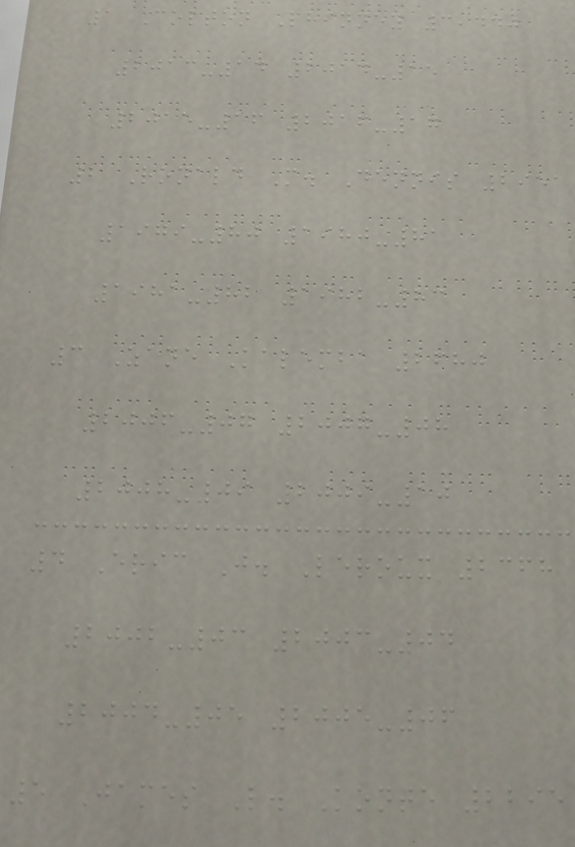1 Colton Phinney 3,440
2013-14 2014-15
2015-16 2016-17
2 Ronald M. Dennis 2951
1979-80 1980-81
1981-82 1982-83
3 Zane Kalemba 2680
2006-07 2007-08
2008-09 2009-10
4 Eric J. Leroux 2368
2002-03 2003-04
2004-05 2005-06
5 James L. Konte 2295
